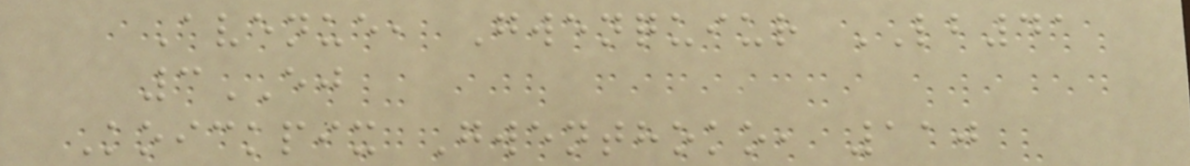Avenue, Gwenquiur LB41
3EJ
Koickpix Gwenthoko, 110
